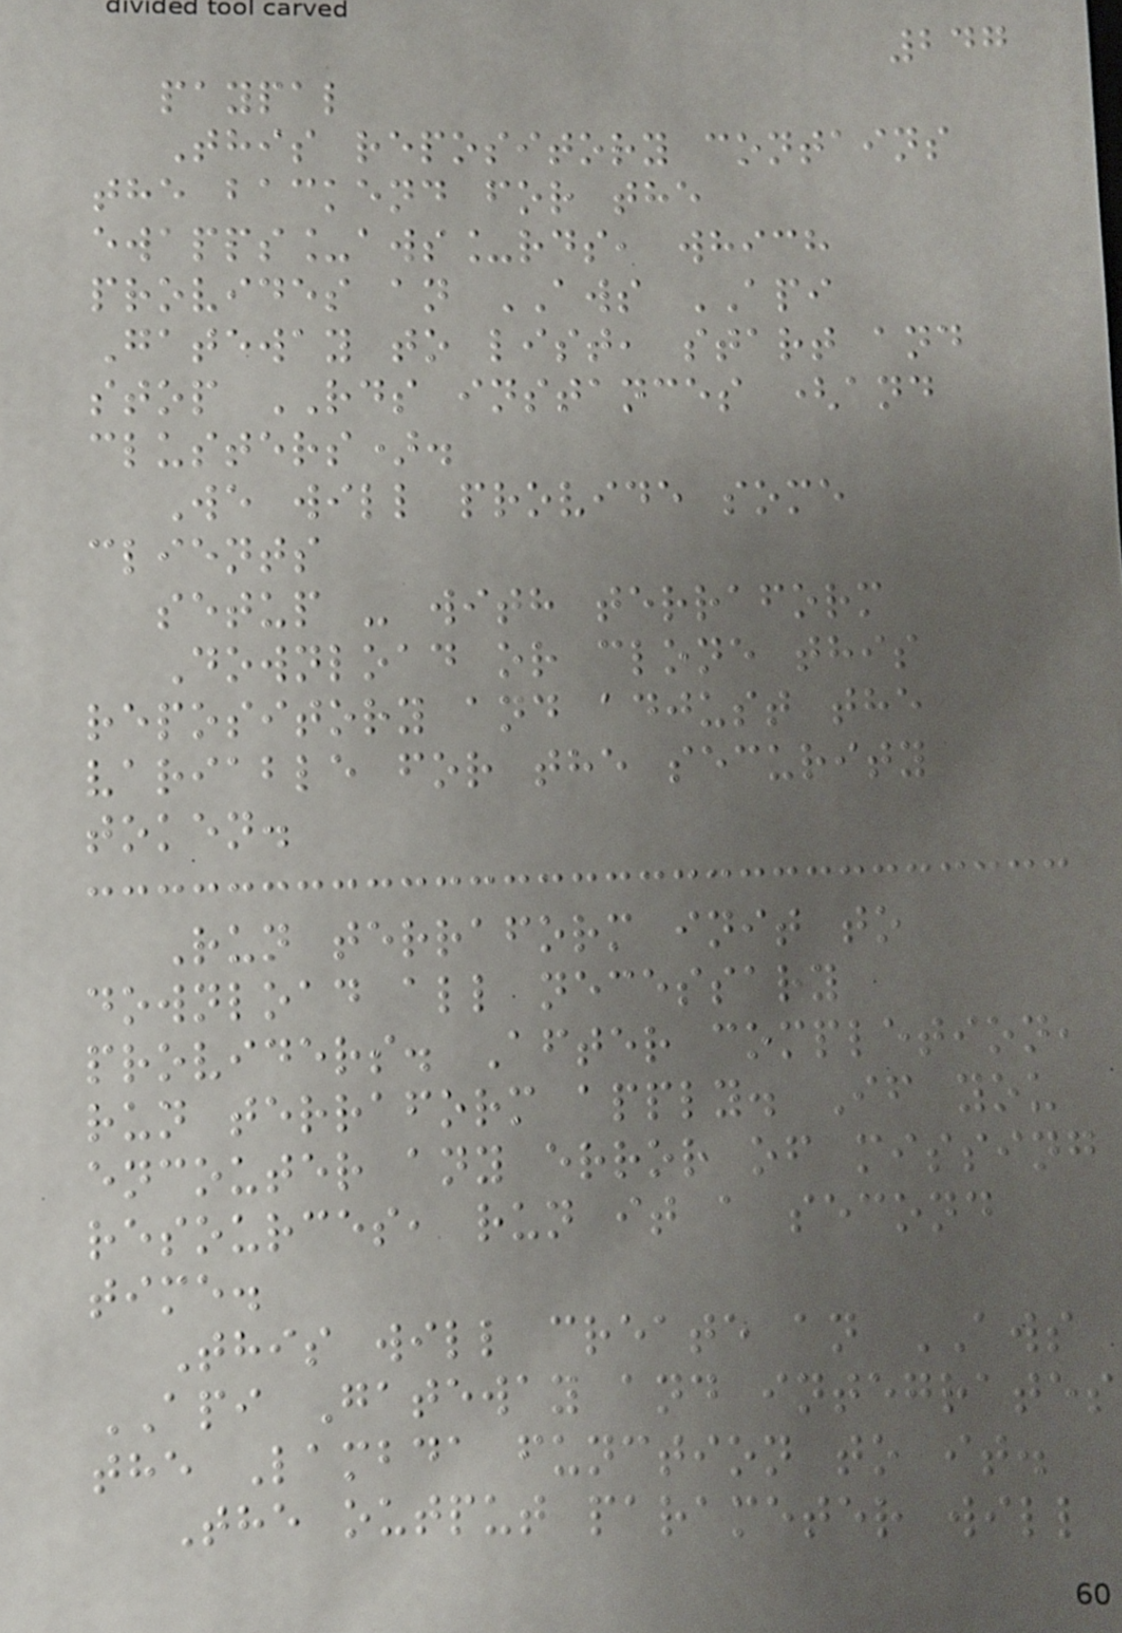247
paypal
This repository contains
the backend for the
ewapps_aws_rds, which
provides an AWS API
Gateway to list, start and
stop RDS instances (and
clusters).
We will provide some
clients
setup - with terraform
Download or clone this
repository and adjust the
variable for the security
token.
Run terraform init to
download all necessary
providers. After completion,
run terraform apply. If you
encouter any error of missing
resources, run it a second
time.
This will create an AWS
API Gateway and integrates
the Lambda function to it.
The output parameter will
